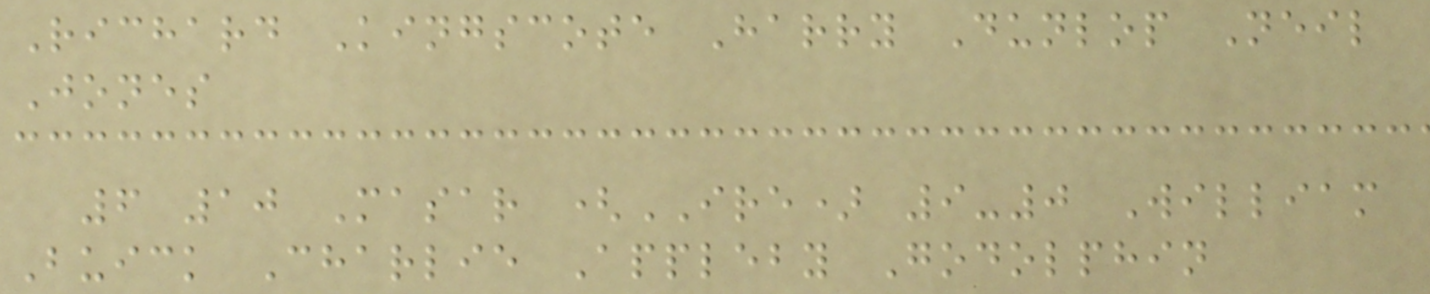Richard Kingscote Harry Dunlop Neil
Jones
6 10 Masar (IRE) 9-0 William
Buick Charlie Appleby Godolphin
